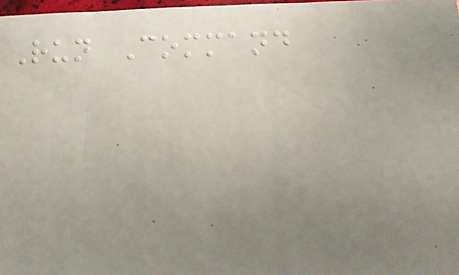Run Command
